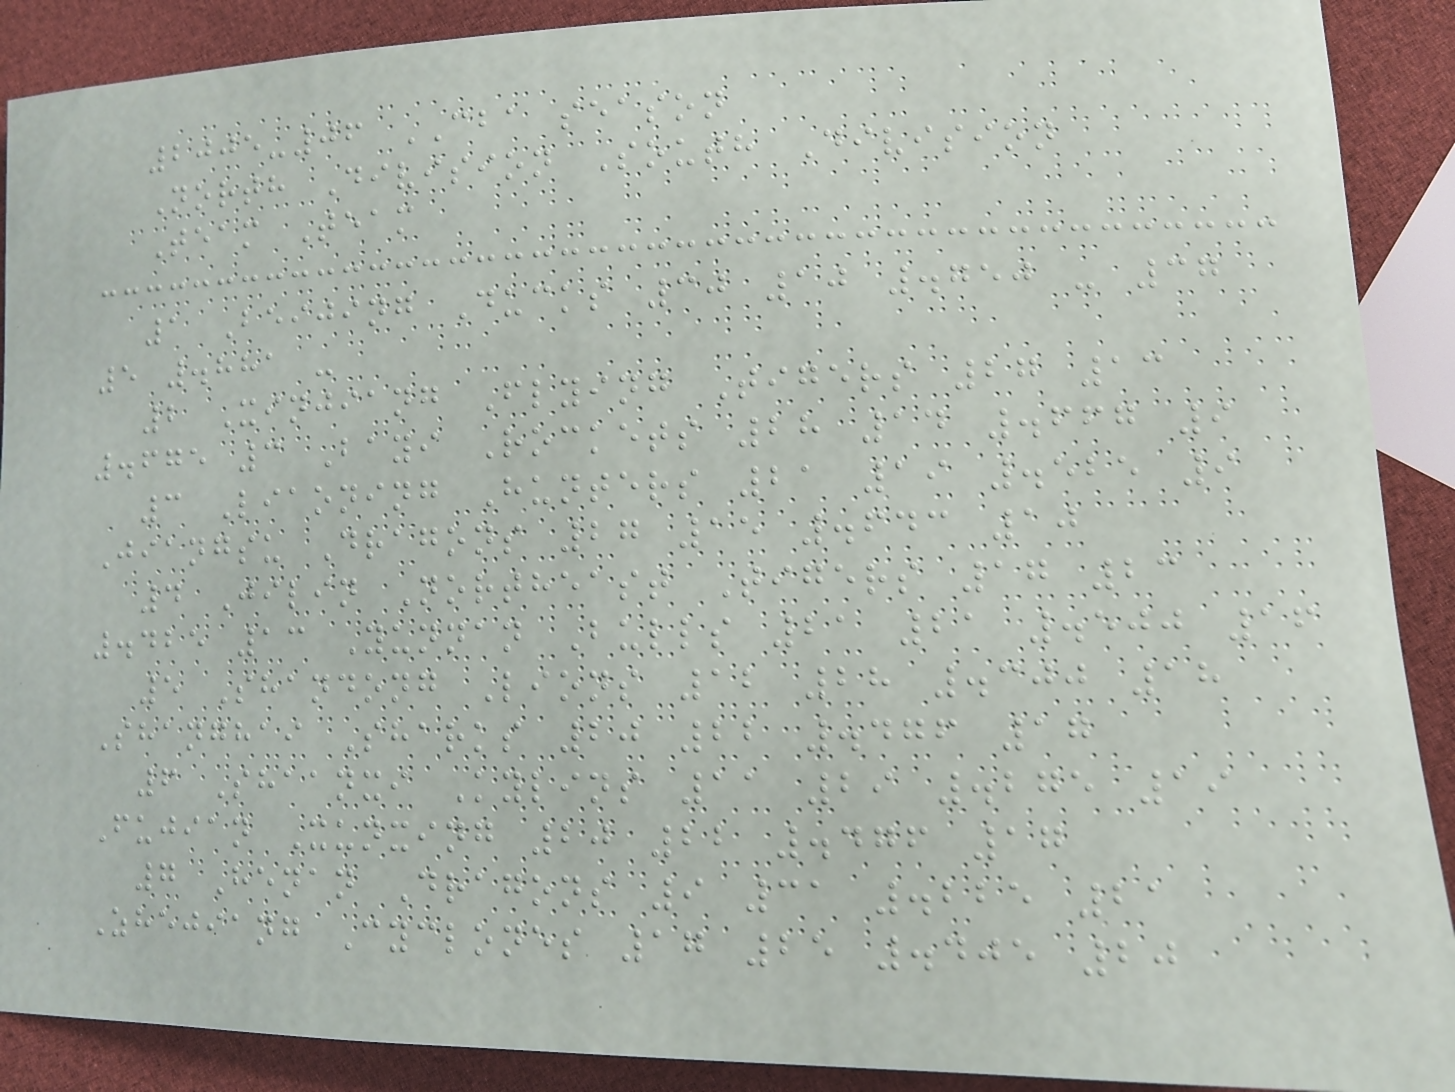2005-06 CBA season
North Division South Division
Team Team
1 Beijing Ducks 30 10 .750 - 37
5 .881 -
2 Xinjiang Flying Tigers 27 13
.675 3 Bayi Rockets 28 14 .667 9
3 Liaoning Hunters 21 19 .525 9
Jiangsu Dragons 27 15 .643 10
4 Jilin Northeast Tigers 17 23
.425 13 Yunnan Bulls 21 21 .500 16
5 Shandong Lions 12 28 .300 18
Shanghai Sharks 20 22 .476 17
6 Shaanxi Kylins 11 29 .275 19
Fujian Xunxing 20 22 .476 17
7 Henan Dragons 9 31 .225 21
Zhejiang Cyclones 17 25 .405 20
